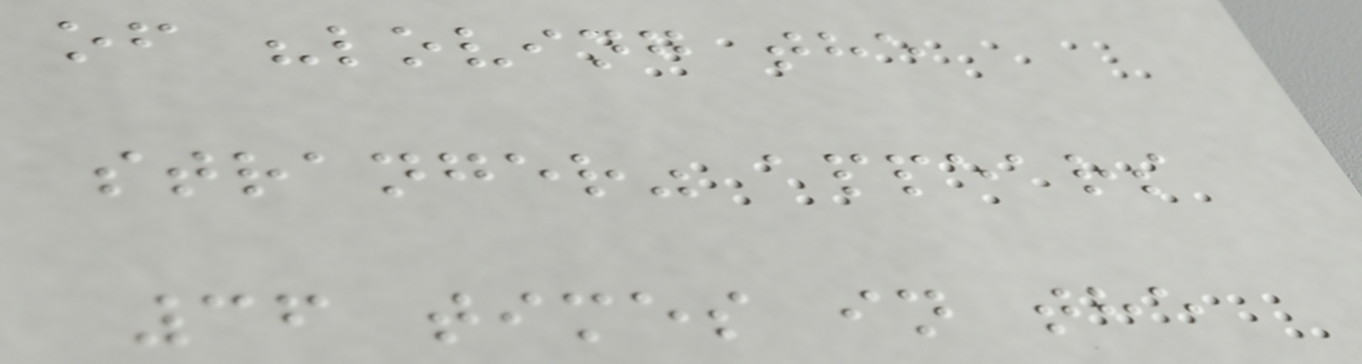of "loving the
stranger" appears
36 times in the
